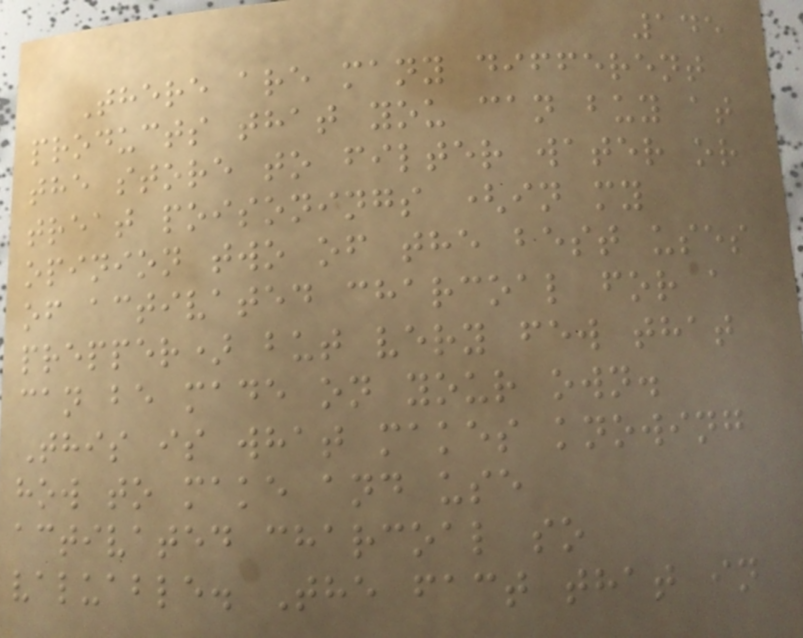145
There are many different
products that you can buy at
the store to filter water or
treat poisonings (in my
opinion two of the best uses
of activated charcoal for a
prepper) but very few that
can be made on your own.
This is what makes knowing
how to make and use
activated charcoal so
valuable. The fact that in
